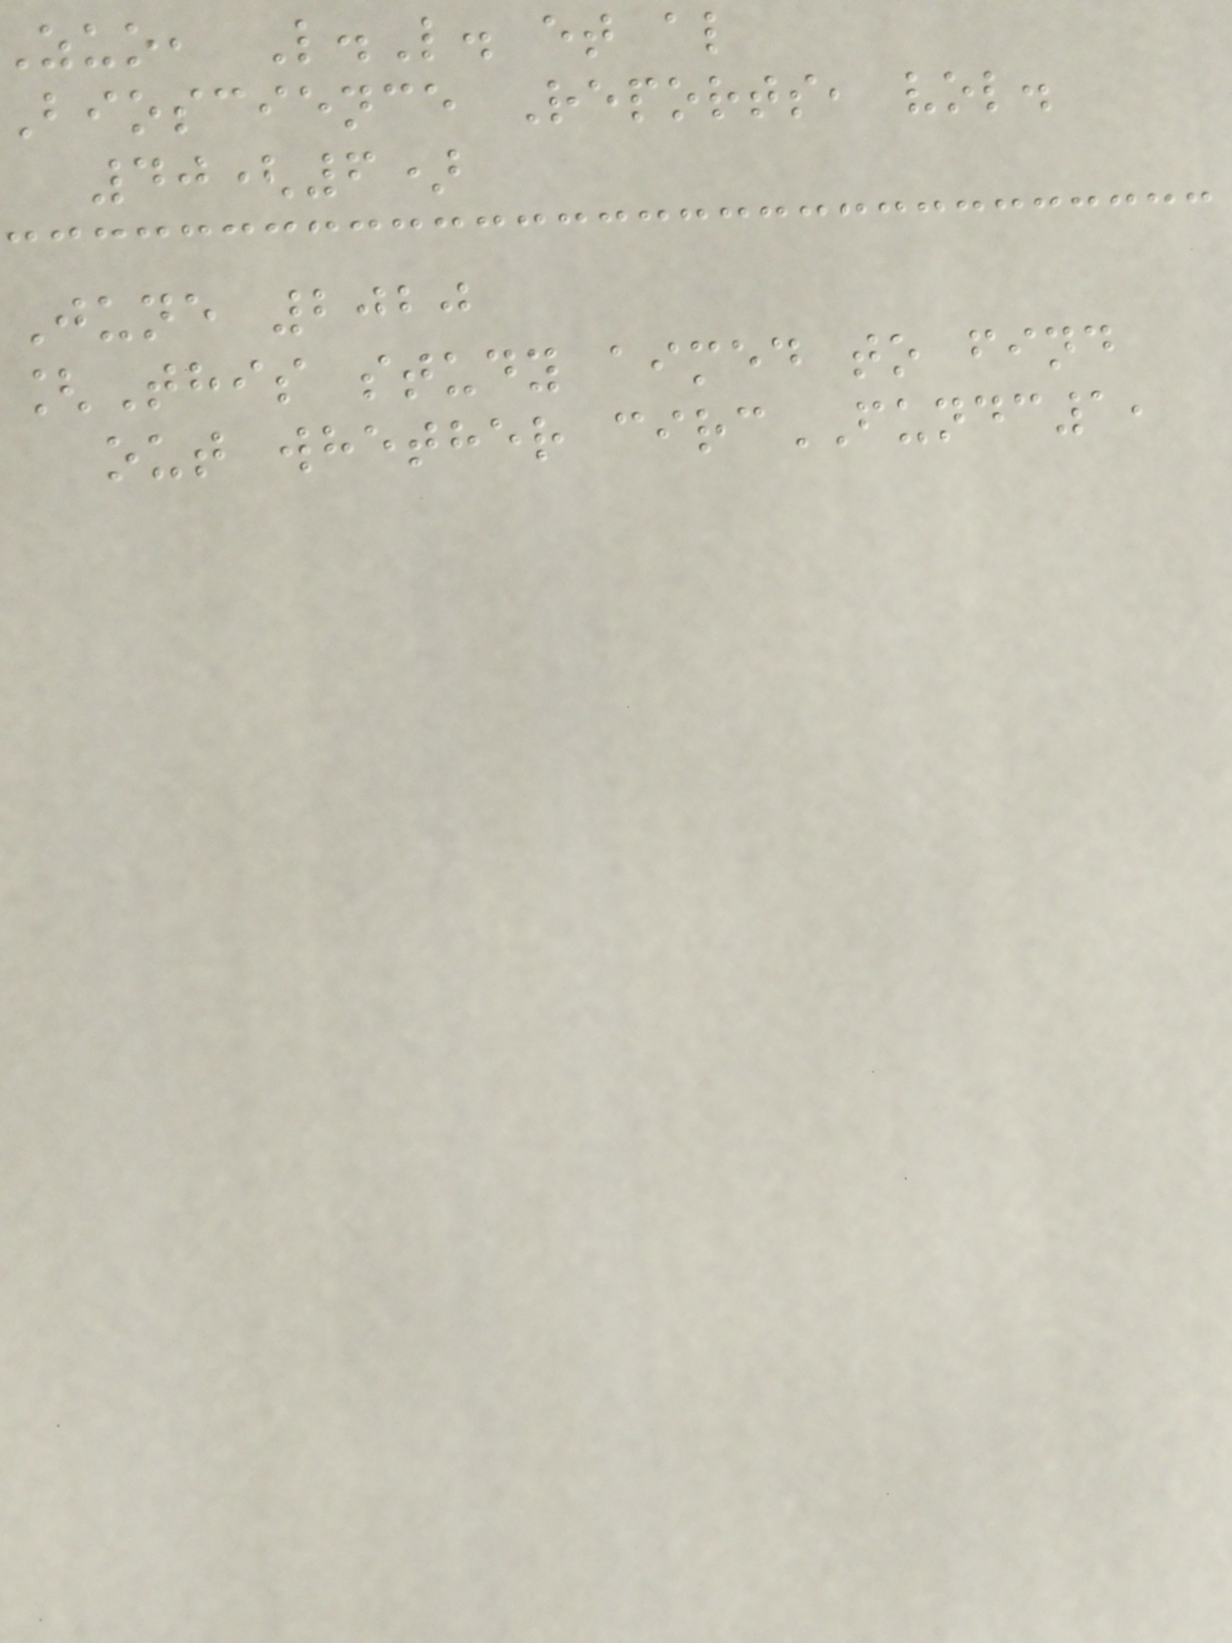zuo, L.L. et al
bioscience Reports, vol.
40(6)
June 2020
[This study aimed to find
out whether circFUNDC1,
